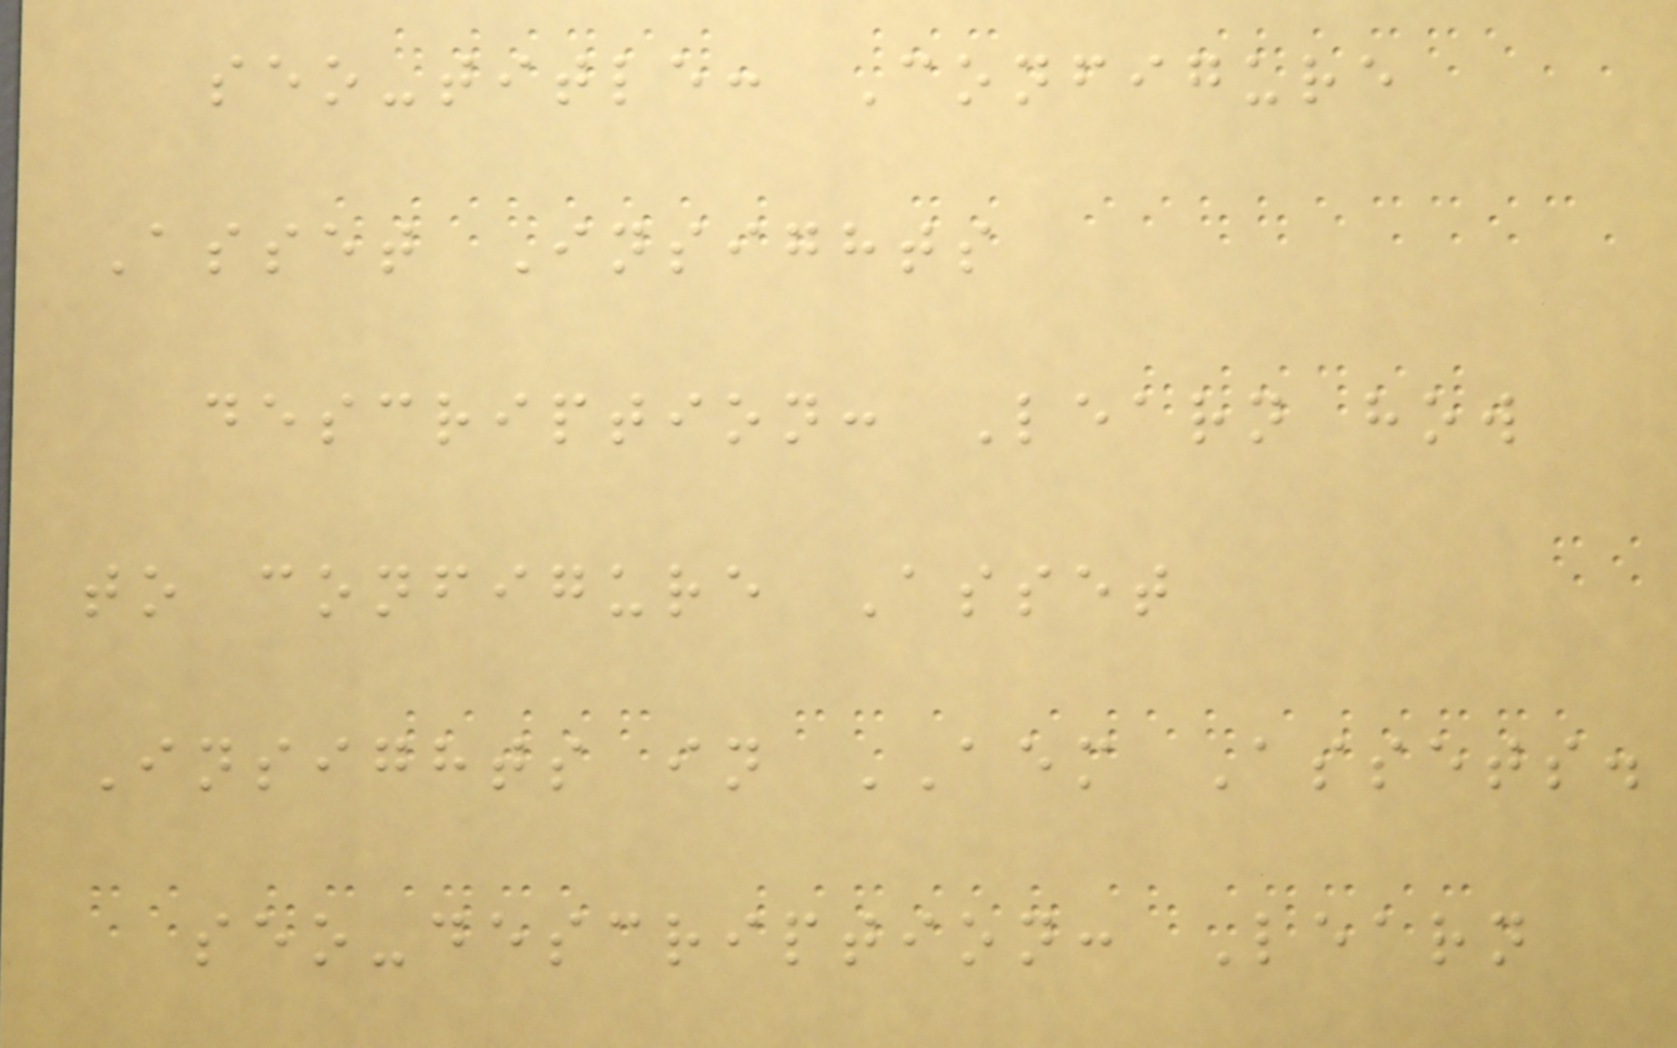seo-title: Configure
Asset Insights
description: Learn how
to configure Asset
Insights in AEM Assets.
seo-description: Learn
